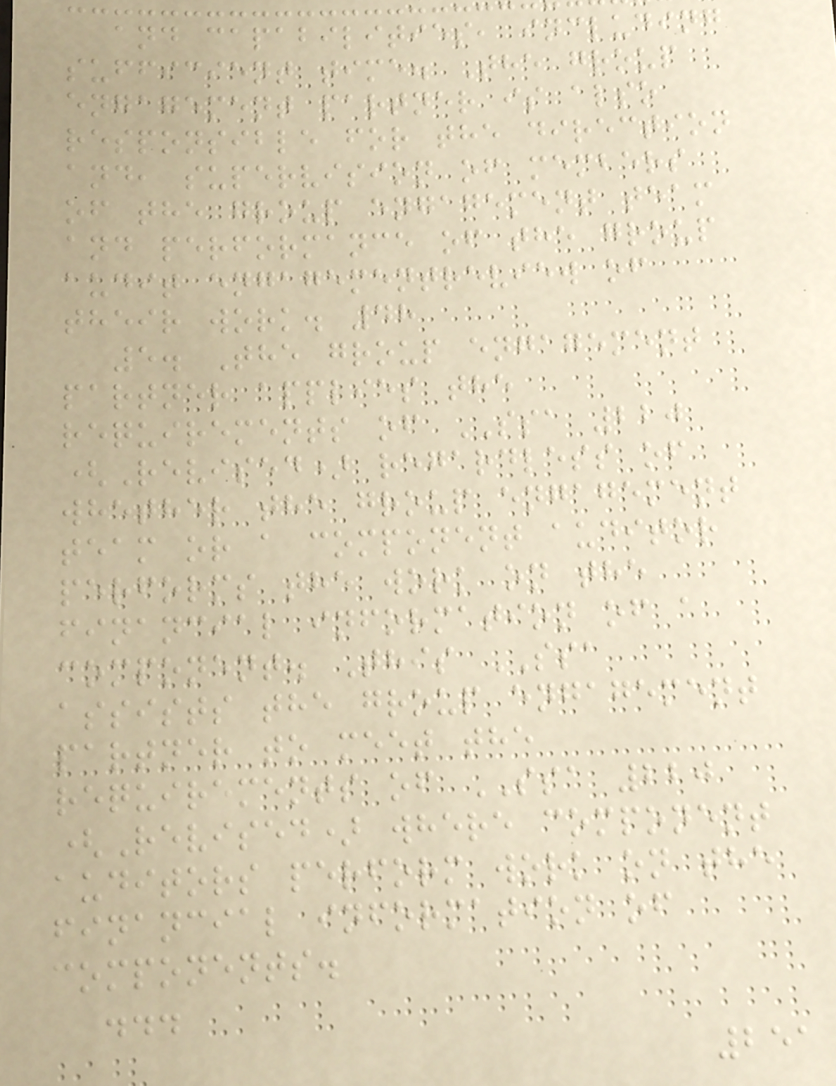and capabilities, including
sufficient time. The group
engagement partner is also
responsible for the direction
and, supervision of members
of the group engagement team
and performance of the group
audit engagementreview of
their work. 48
5. The group engagement
partner applies the
requirements of SSA 220
(Revised) regardless of
whether the group engagement
team or a component auditor
performs the work on the
financial information of a
component. This SSA
assists the group engagement
partner to meet the
requirements of SSA 220
(Revised) where component
auditors perform work on the
financial information of
components.
...
251
